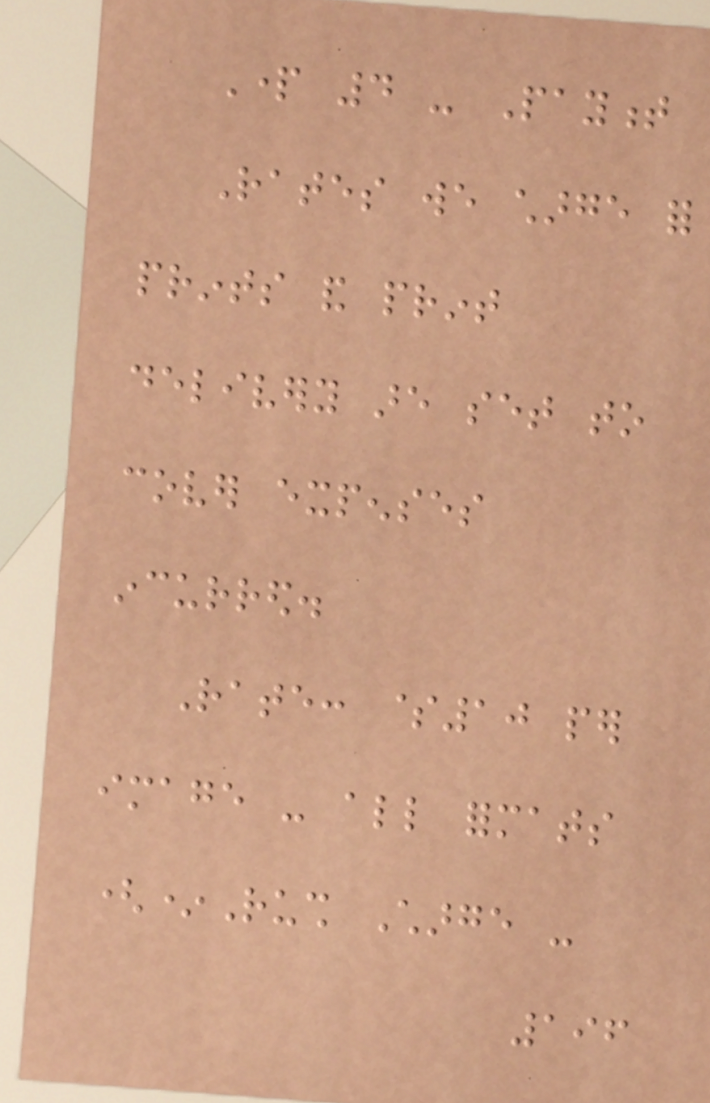Part 4 - Payment
Rates we charge for
prints and print
delivery are set to
cover expenses
incurred.
Rate: $10 per
image - all formats
(*Rush Charge -
196
